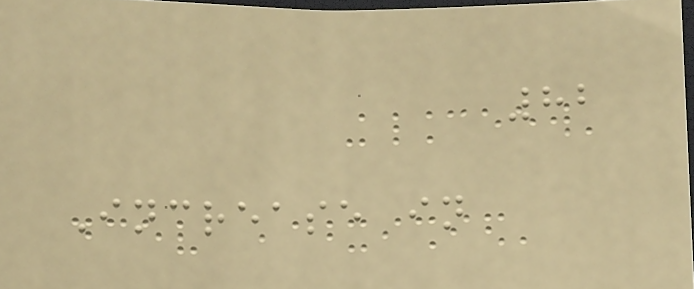82
Increase in
